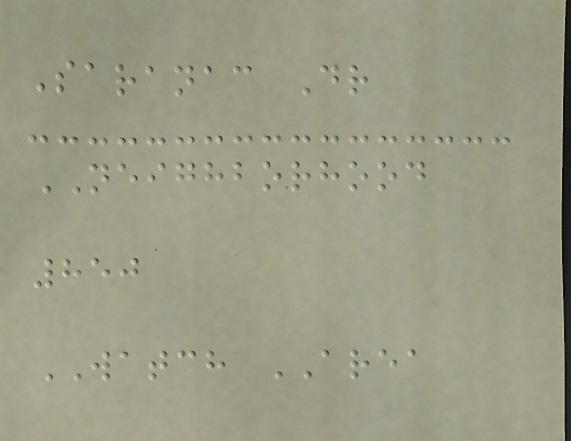Saranac Dr
NEIGHBORHOOD
850
WATCH AREA
